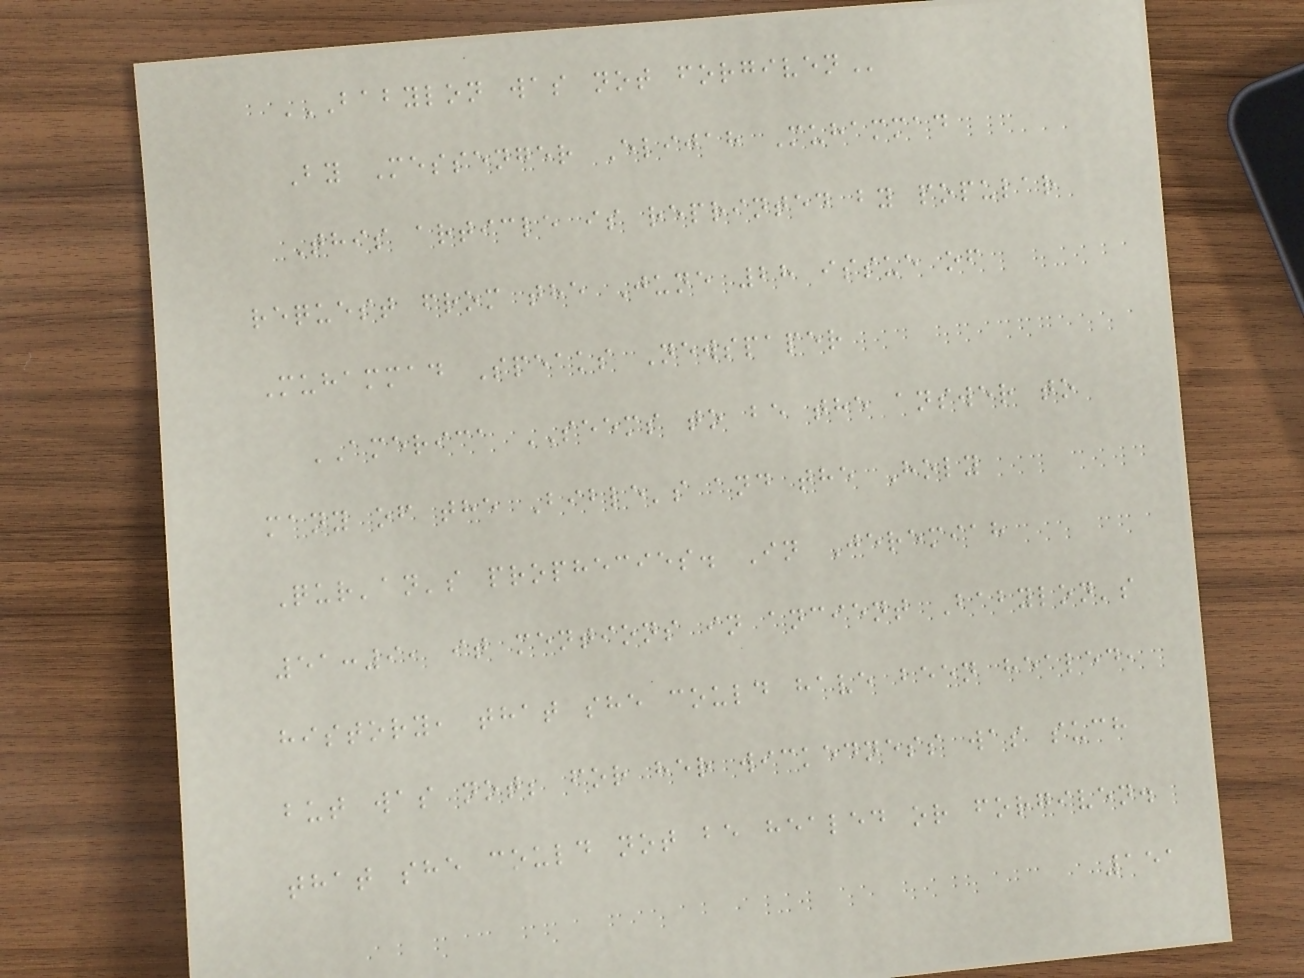BABYLON WAS NOT FORGIVEN
By Messenger Elijah Muhammad
This article is reprinted by popular
request from the June 28 issue of
Muhammad Speaks Newspaper
AMERICA SEEMS to be the answer to
many of the Bible's and the Holy
Qur'an's prophecies. In Jeremiah
51:9, it mentions in ancient Babylon's
history, that she could have been healed,
but was not; for her wickedness was such
that she could not be healed or forgiven.
151
